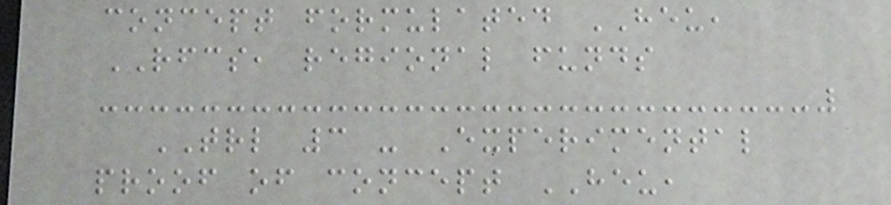concept formulated HEU,
RFCS, regional funds
TRL 3 - Experimental
proof of concept HEU,
